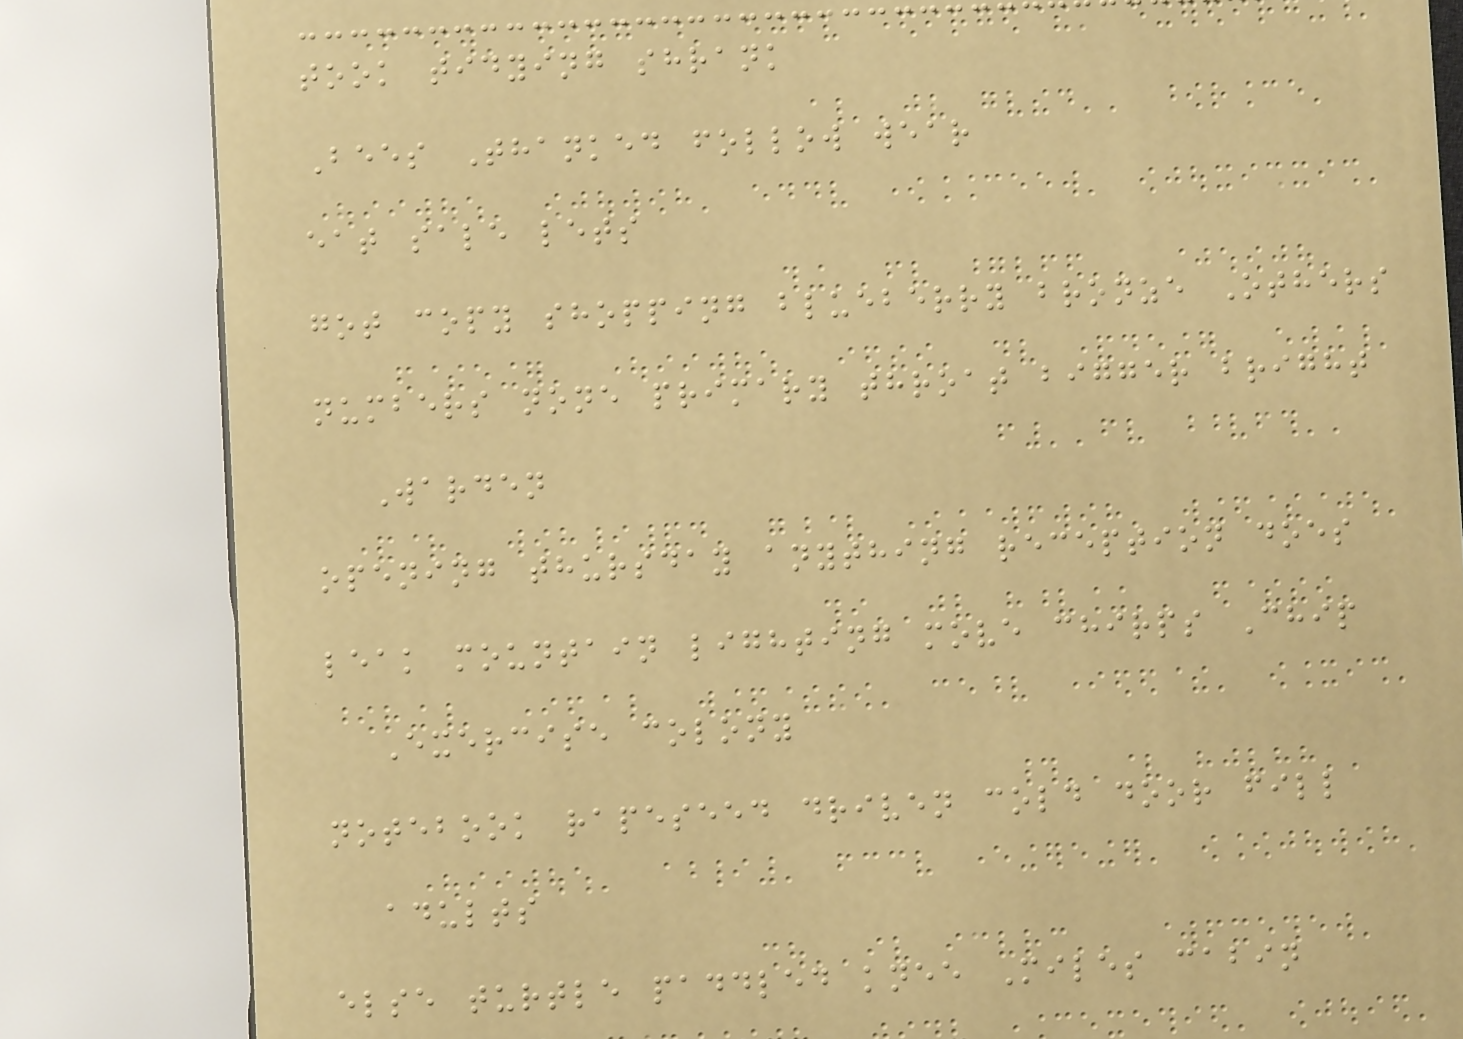took tidying shrank
Bees Thanked follow wear
eat sale lets
got copy shopping blueberry bronze Others
numbers none primary throat bigger bright
Warden
opening thursday anything reception does
leak mountain lighting move chirps Chip
Exercise colony
notebook rapeseed driven cold door fill
adults
else turtle paddled knee Miles cabin
